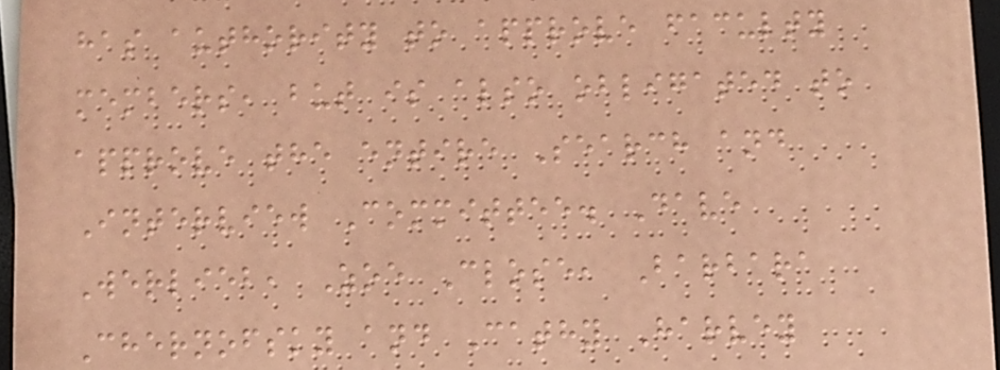has authority to approve faculty
members, but is also obligated to
approve the entire Search and
Interview Committee. Dave
Werlieb, Zoe Close, Barbara
Chernofsky and Cathy Harvey
